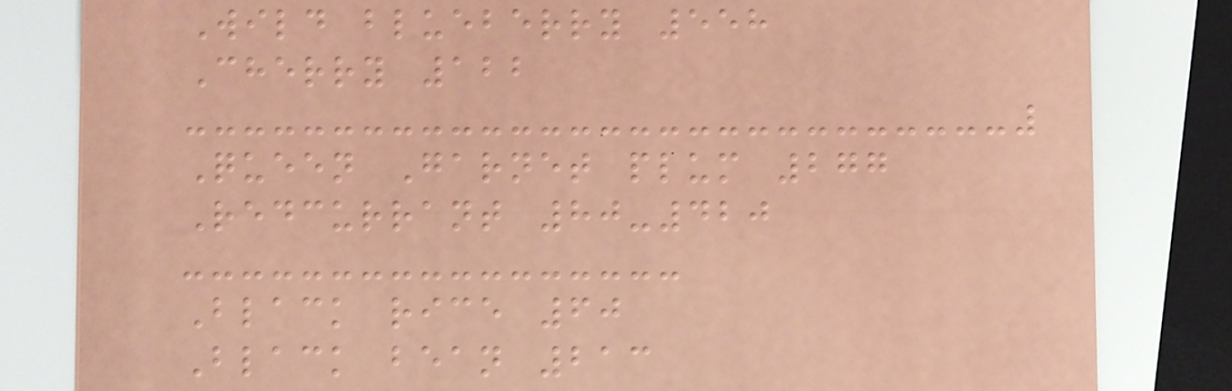Wild blueberry 558
Cherry 122
Queen Garnet plum 277
Redcurrant 80-420
Black rice 60
Black bean 213
